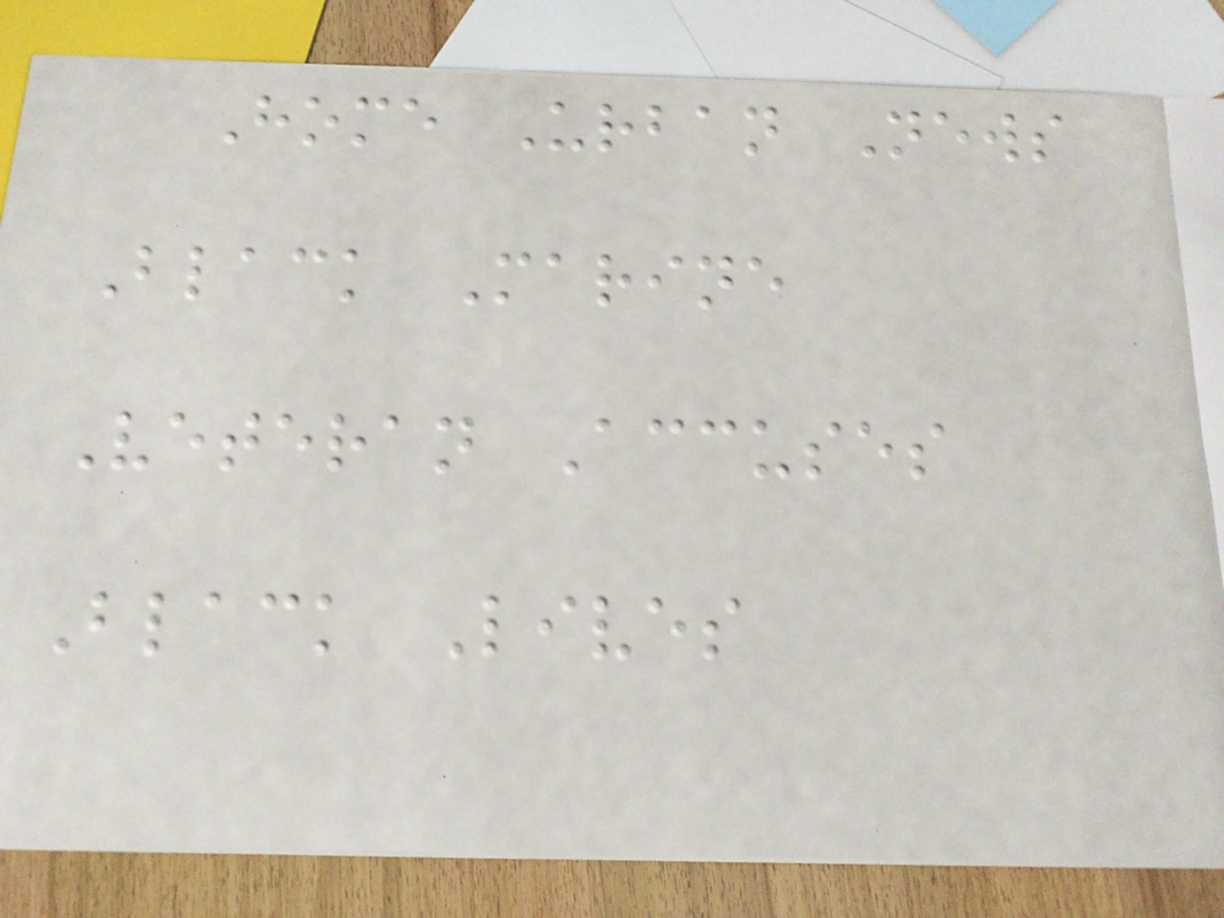Home Urban News
Black Marine
Veteran Accuses
Black Lives
